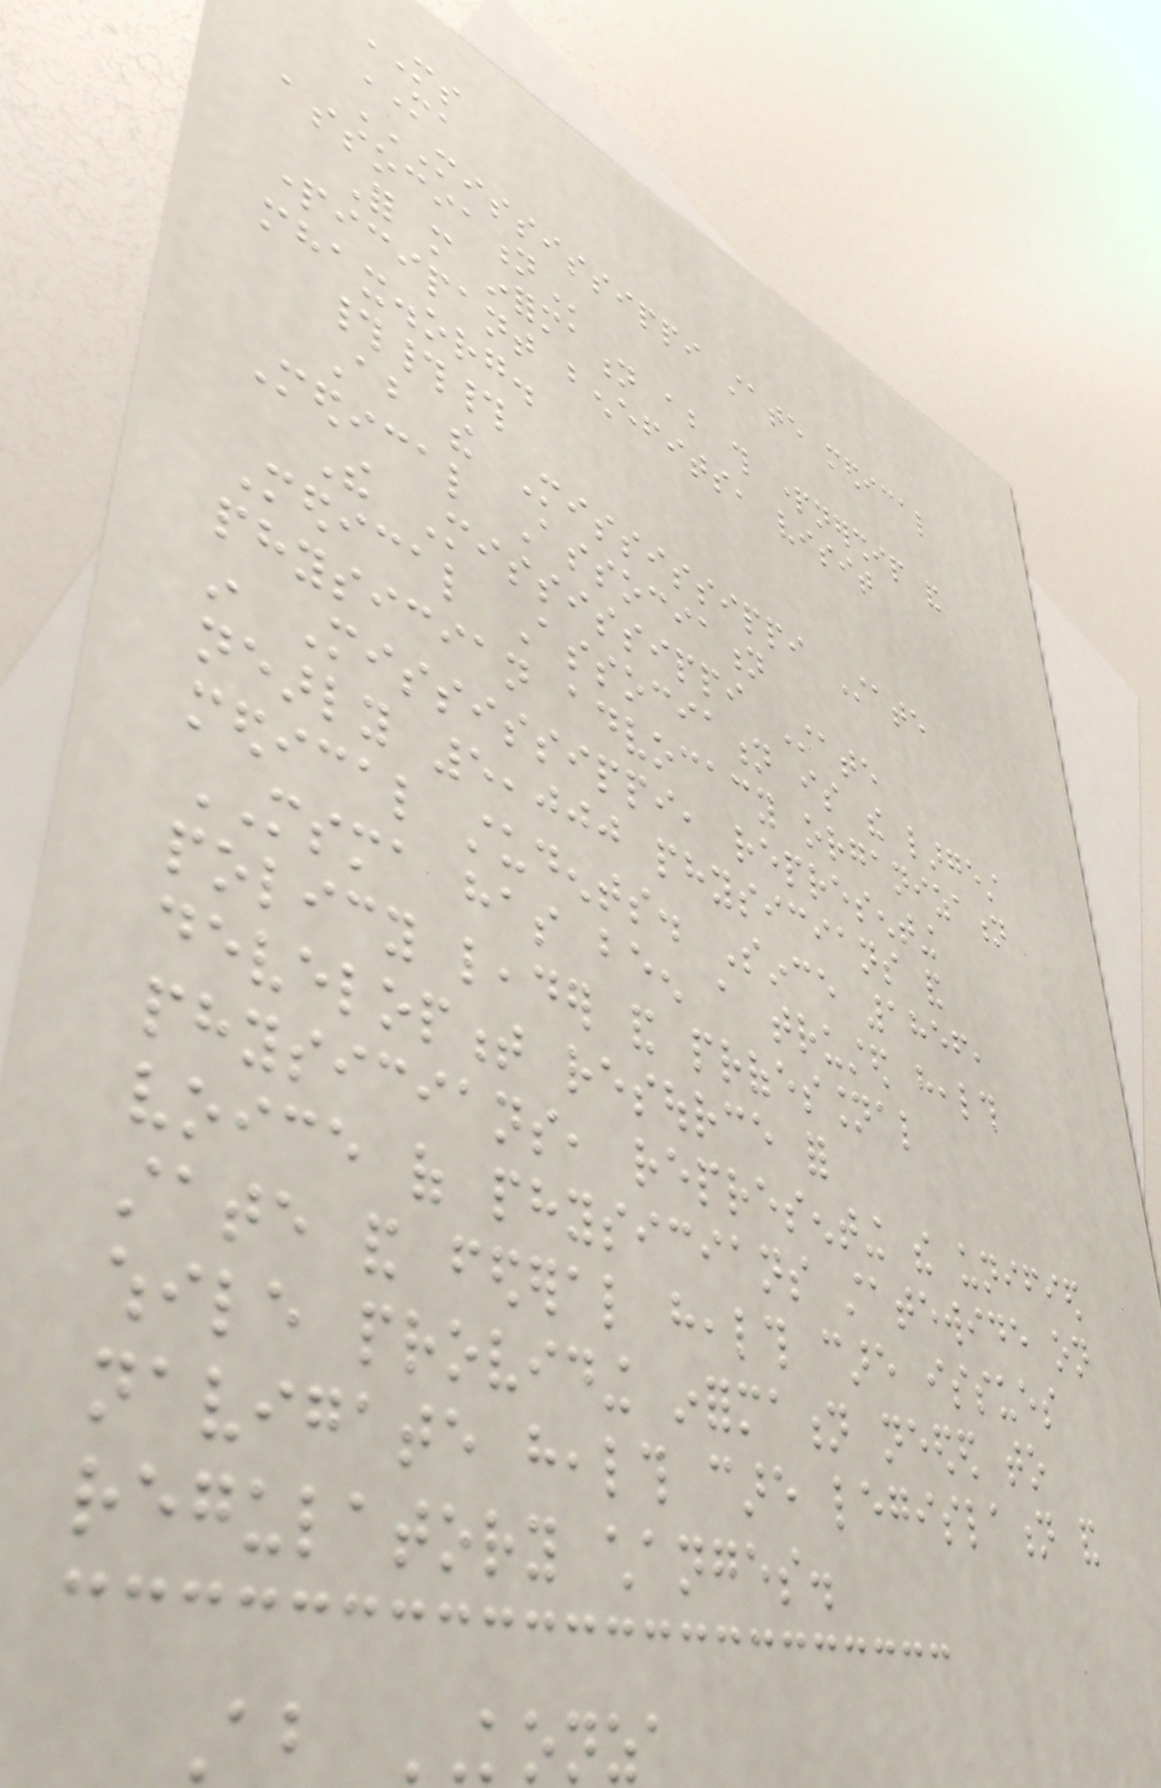MS
MA
MISSISSIPPI STATE MEDICAL
ASSOCIATION
For more information about this partnership and
participant benefits, visit
mhax.org.
###
About the Mississippi State
Medical Association
The Mississippi State
Medical Association is the largest
physician advocacy organization
in Mississippi, representing
nearly 5,000 physicians and
medical students. Since 1856,
MSMA has been a trusted health
policy leader and professional
development resource for
physicians, representing the unified
voice of physicians statewide on
state and federal health care issues
while providing information needed to
navigate health care legislation and
regulatory changes.
About KONZA
